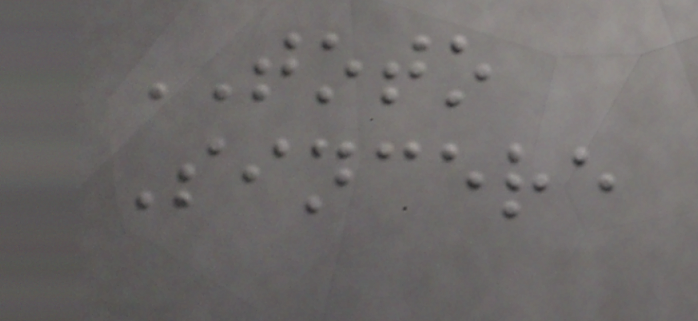TOTO
Sincere
